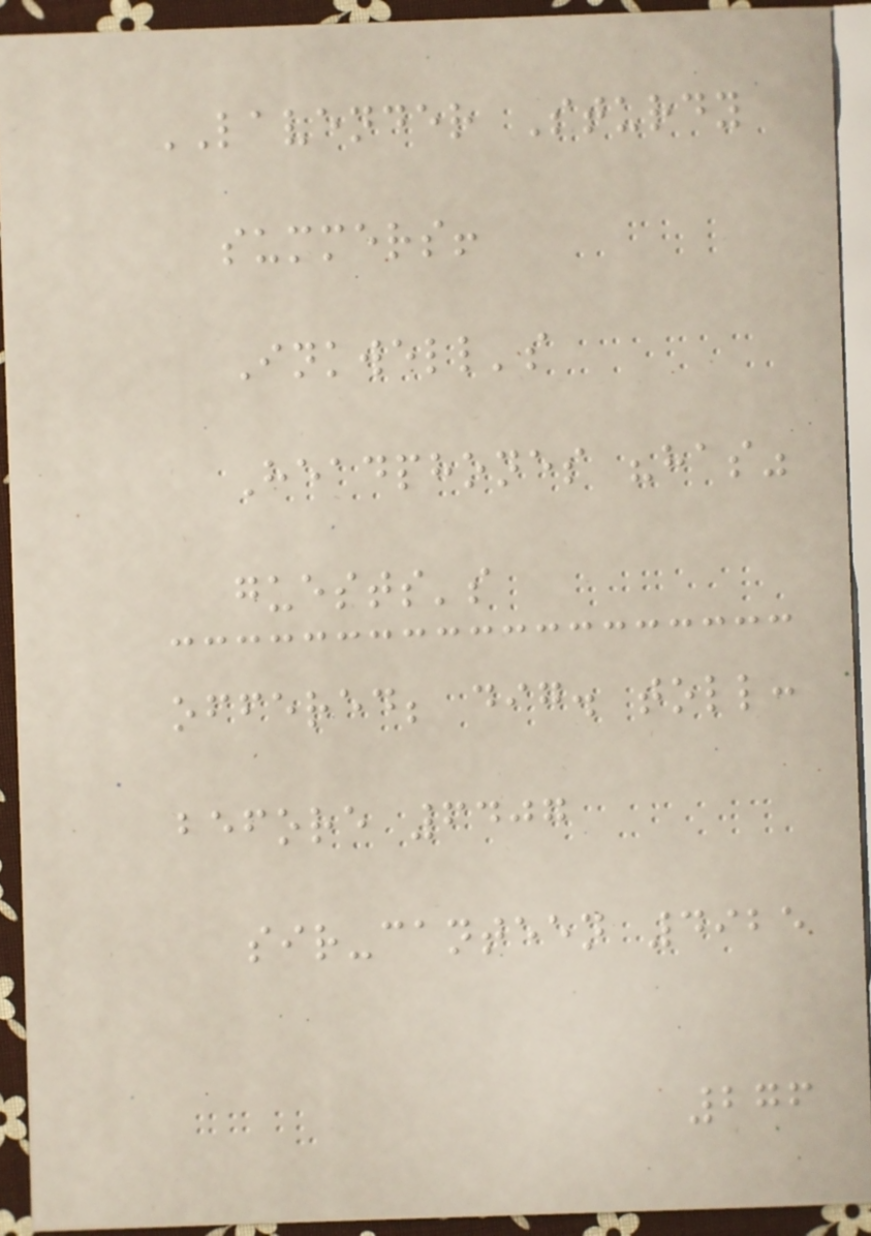LAVENDER Sturdy
summers!
Inkwell's
Headphones "has"
guests's
offered; dig. toll:
before 6407
sir-canteen 4925
276
